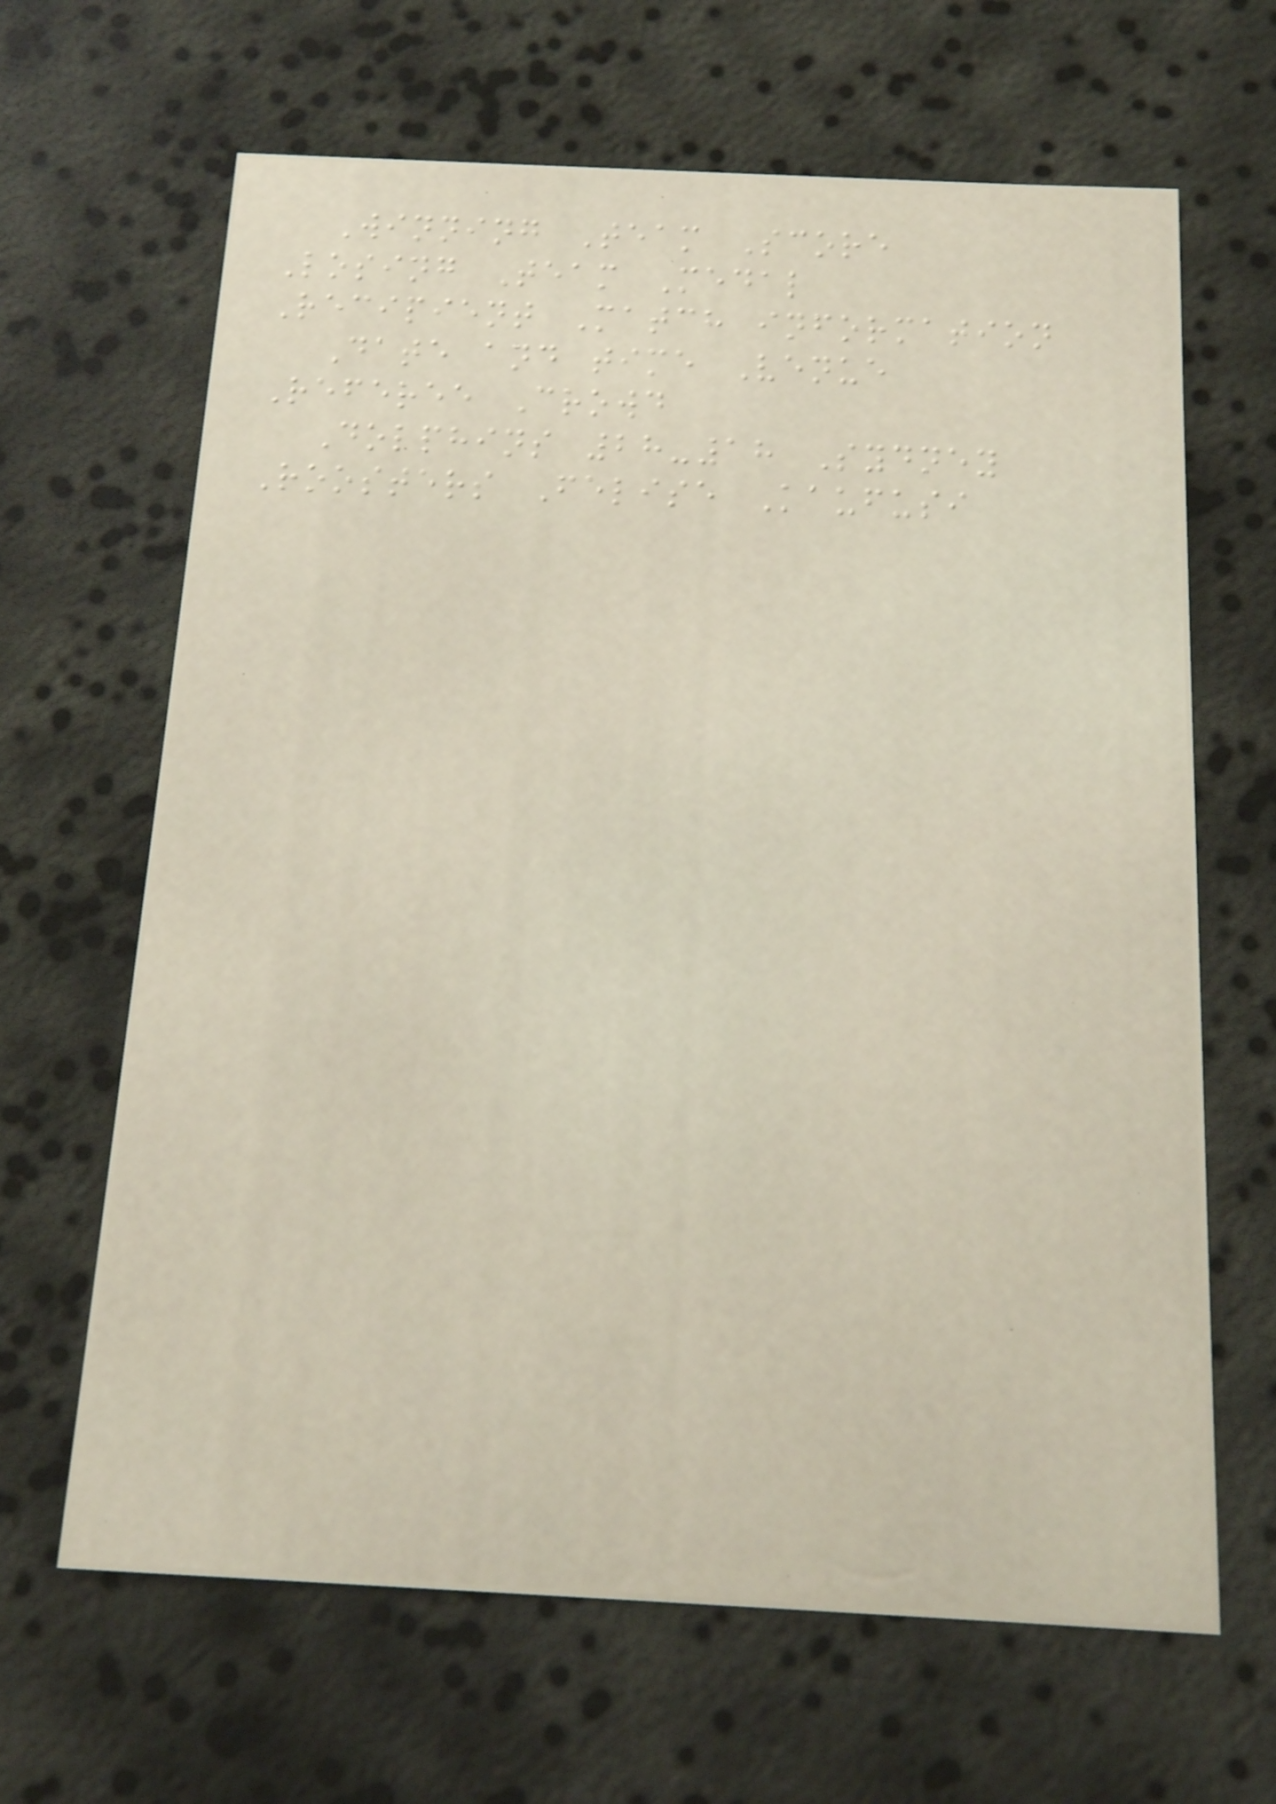Winning Team Score
Losing Team Medal
Recipient Match information
Date and time Venue
Referee Crowd
Dolphins 28-18 Sydney
Roosters Felise Kaufusi
